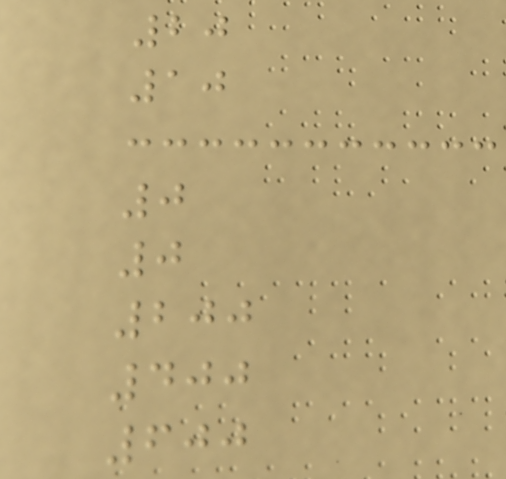20
10
0
0
200
400
600
